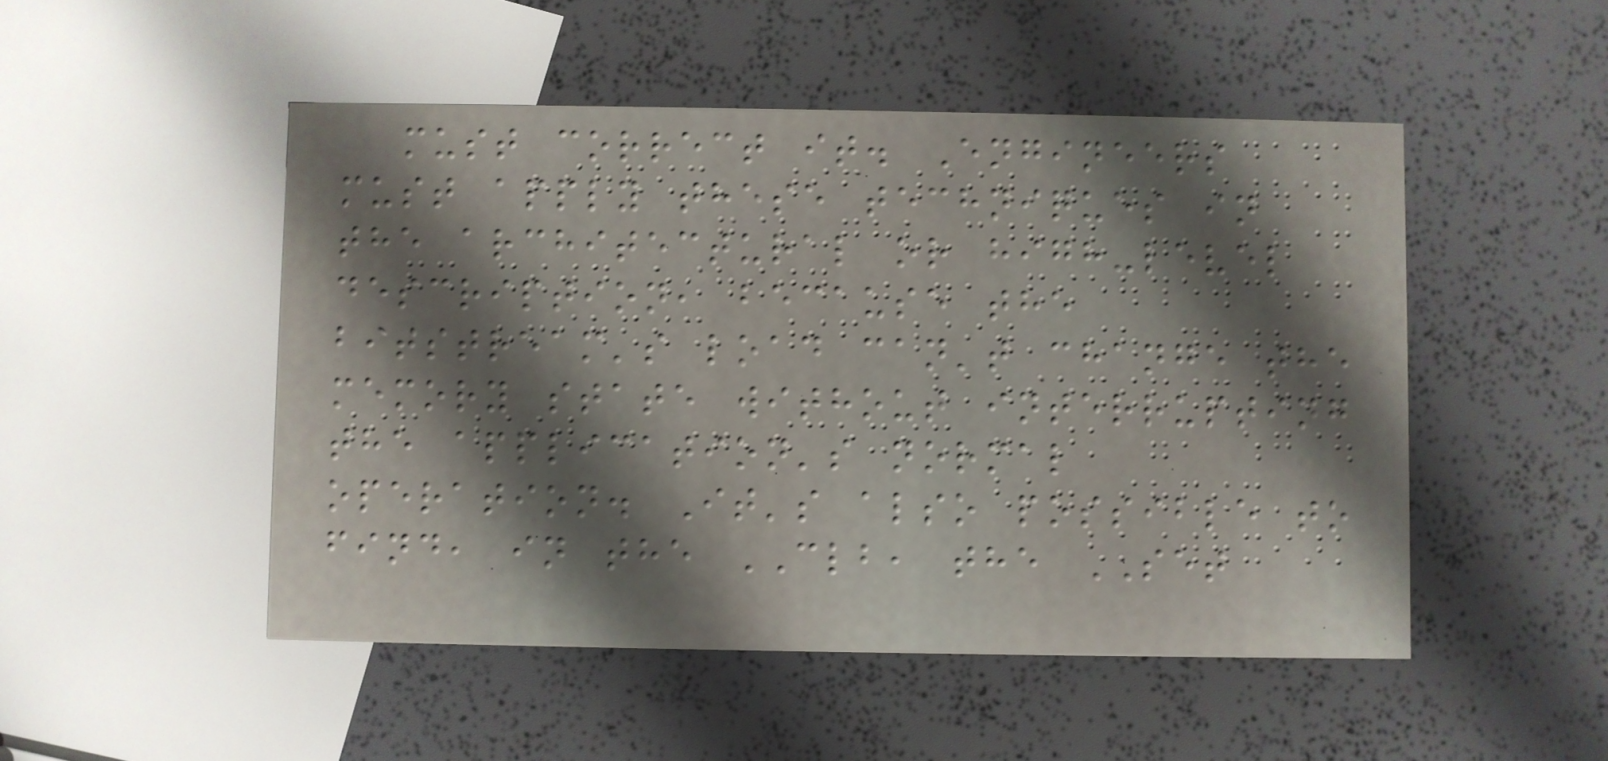must correct it. Engineers
must apply these techniques in
the architectural or high-level
description, because the
bitstream's load can't change the
memory state without interrupting
the application's normal
operation. It's also possible to
find, in the CLB, the SET
